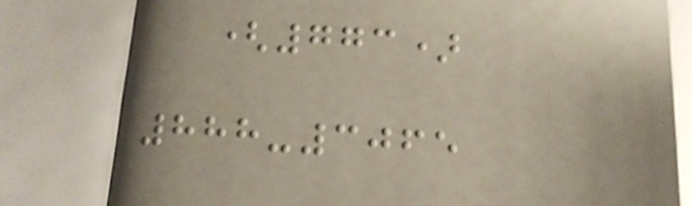(773)
888-3065
